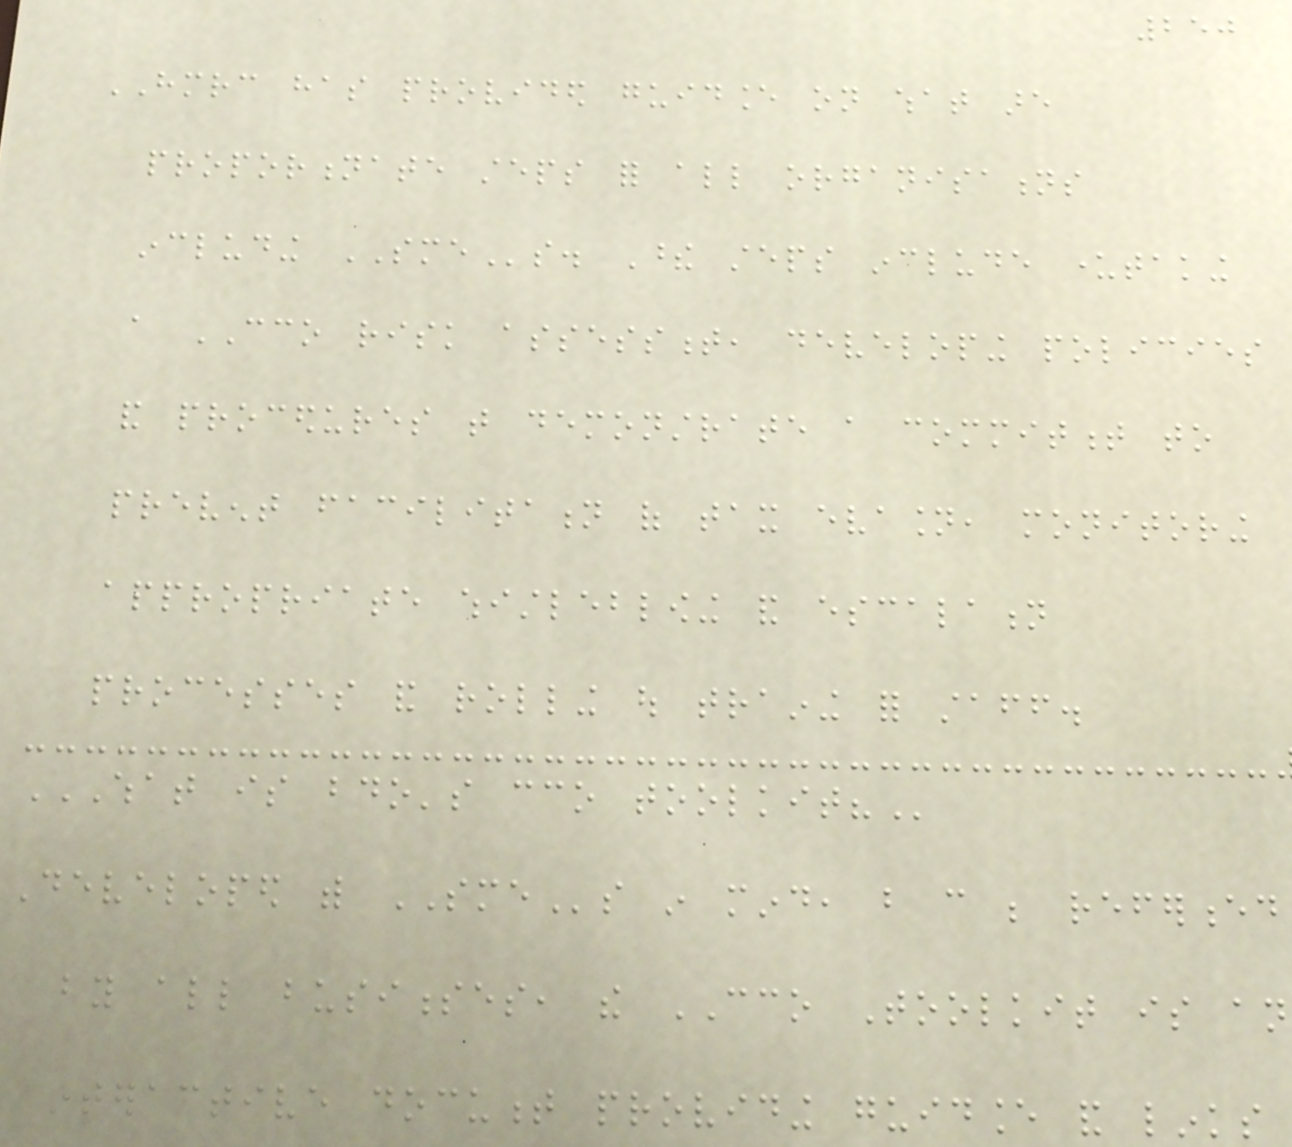250
HMRC has provided guidance on what are
proportionate steps for all organisations
including SMEs. These steps include undertaking
a CCO risk assessment, developing policies
and procedures that demonstrate a commitment to
prevent facilitation of tax evasion, monitoring
appropriate whistleblowing and escalation
processes and rolling out training for staff.
WHAT IS BDO'S CCO TOOLKIT?
Developed with SMEs in mind, but can be referenced
by all businesses, the CCO Toolkit is an
interactive document providing guidance and links
